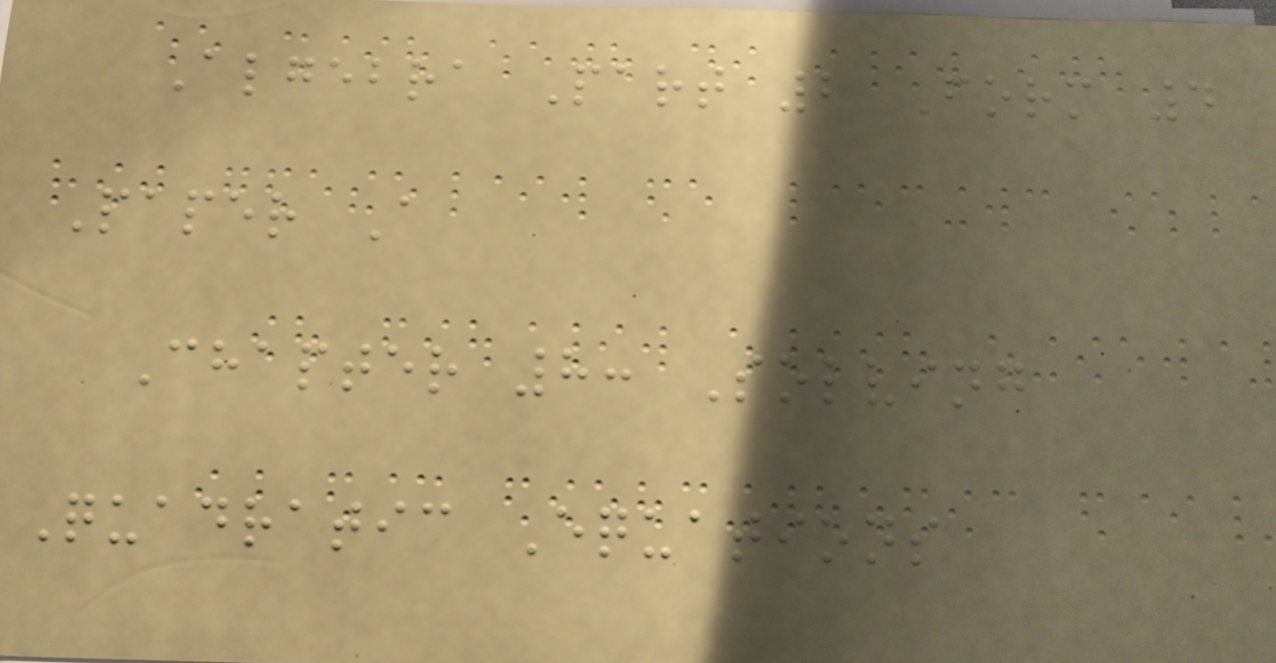Algebra Part 2 Form 4
Paper A
Chapter 8: Solving
Quadratic Equations
